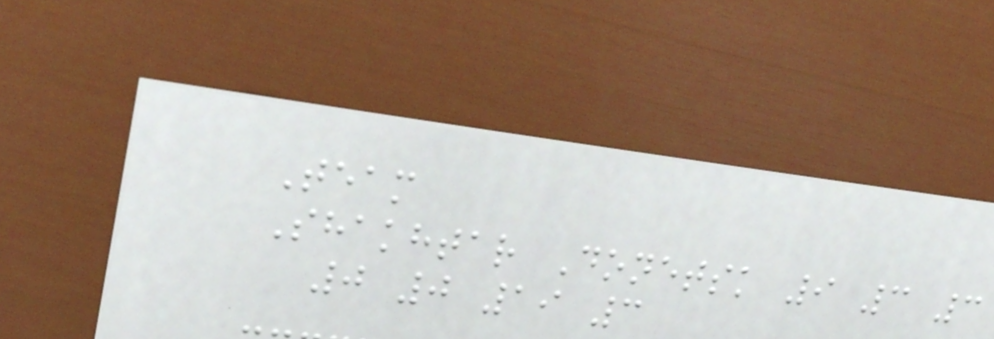Team
Shakhtar Donetsk 9 3 3
0 0 19 3
